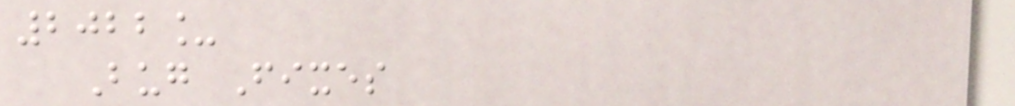2022_
Bug Fixes
